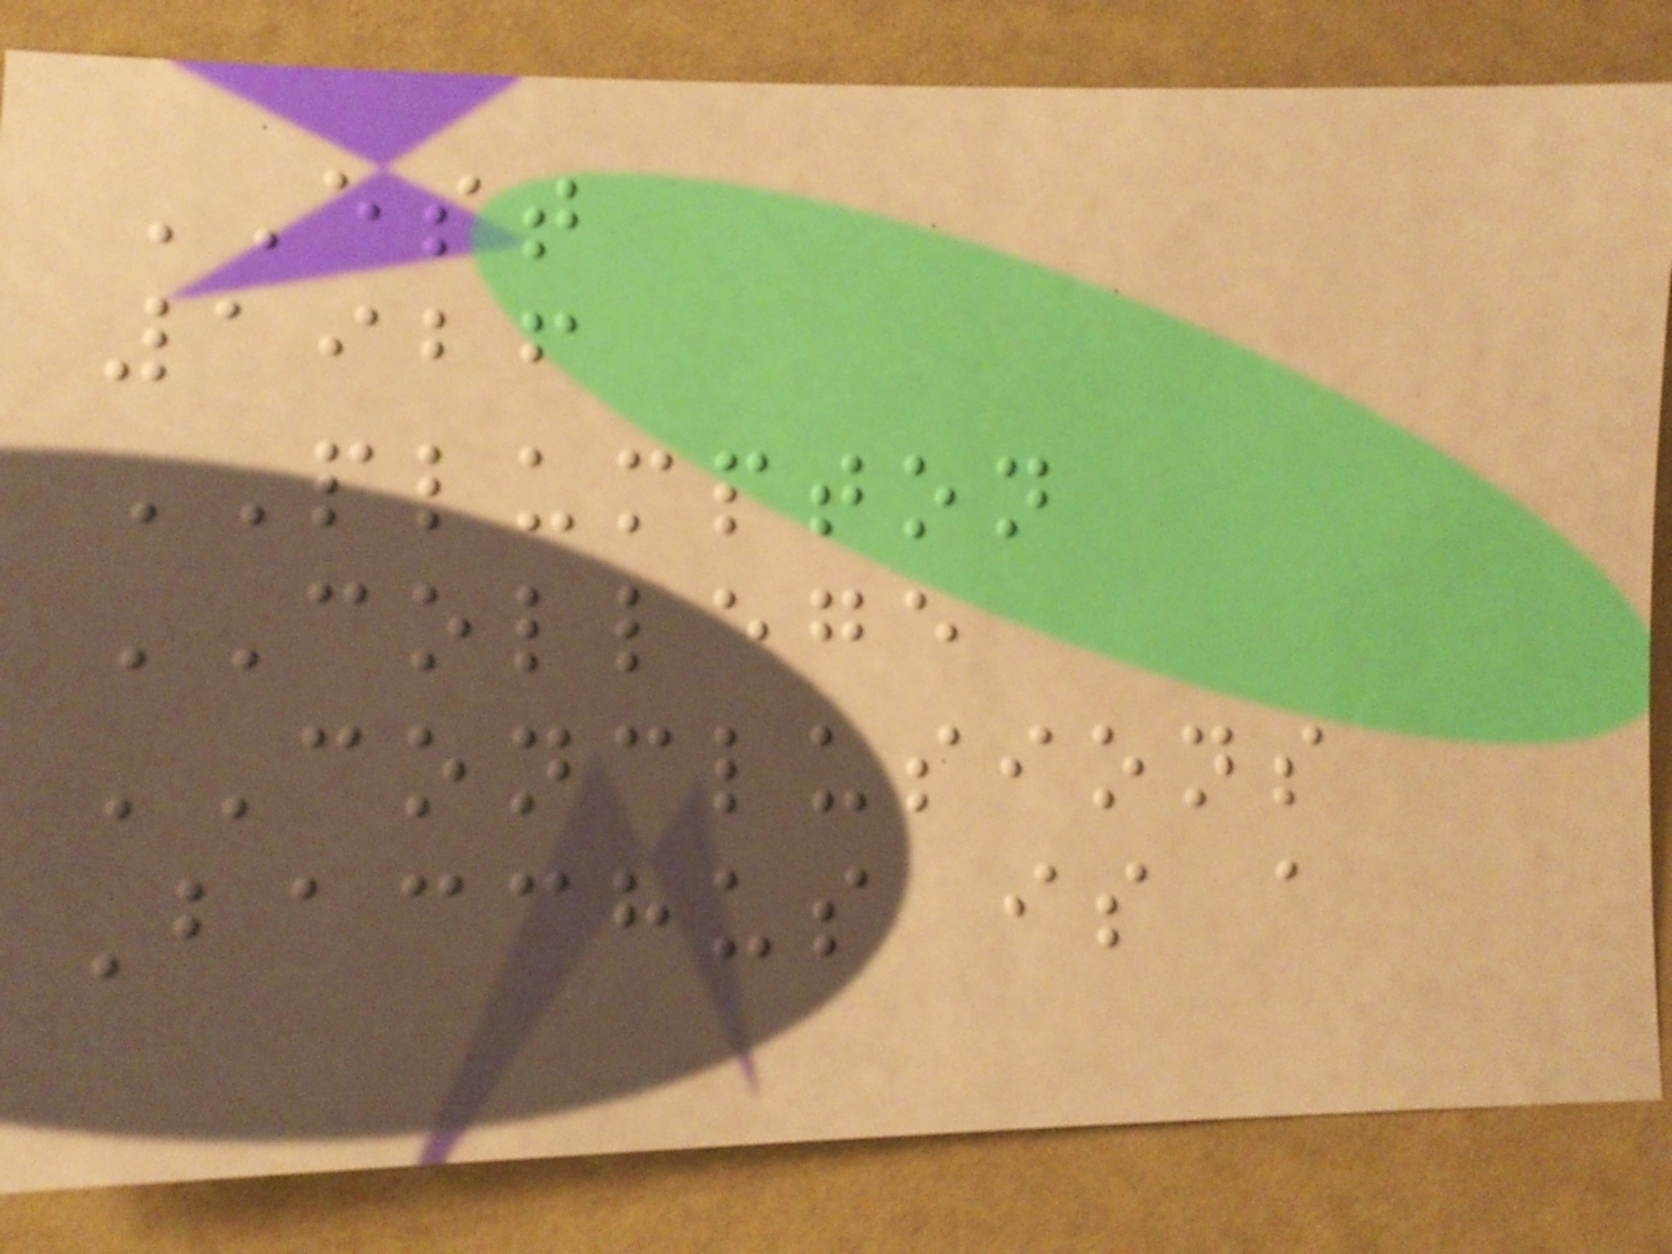EST
1926
PLUMPTON
COLLEGE
CONCLUSIONS
Bacchus is a
